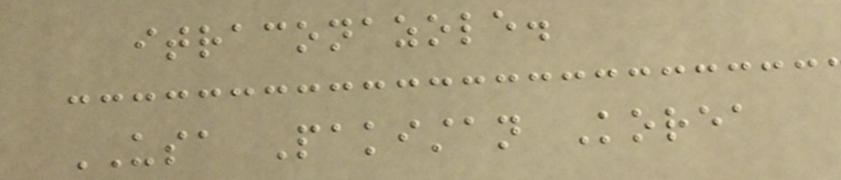itraconazole.
USA Pakistan Korea
